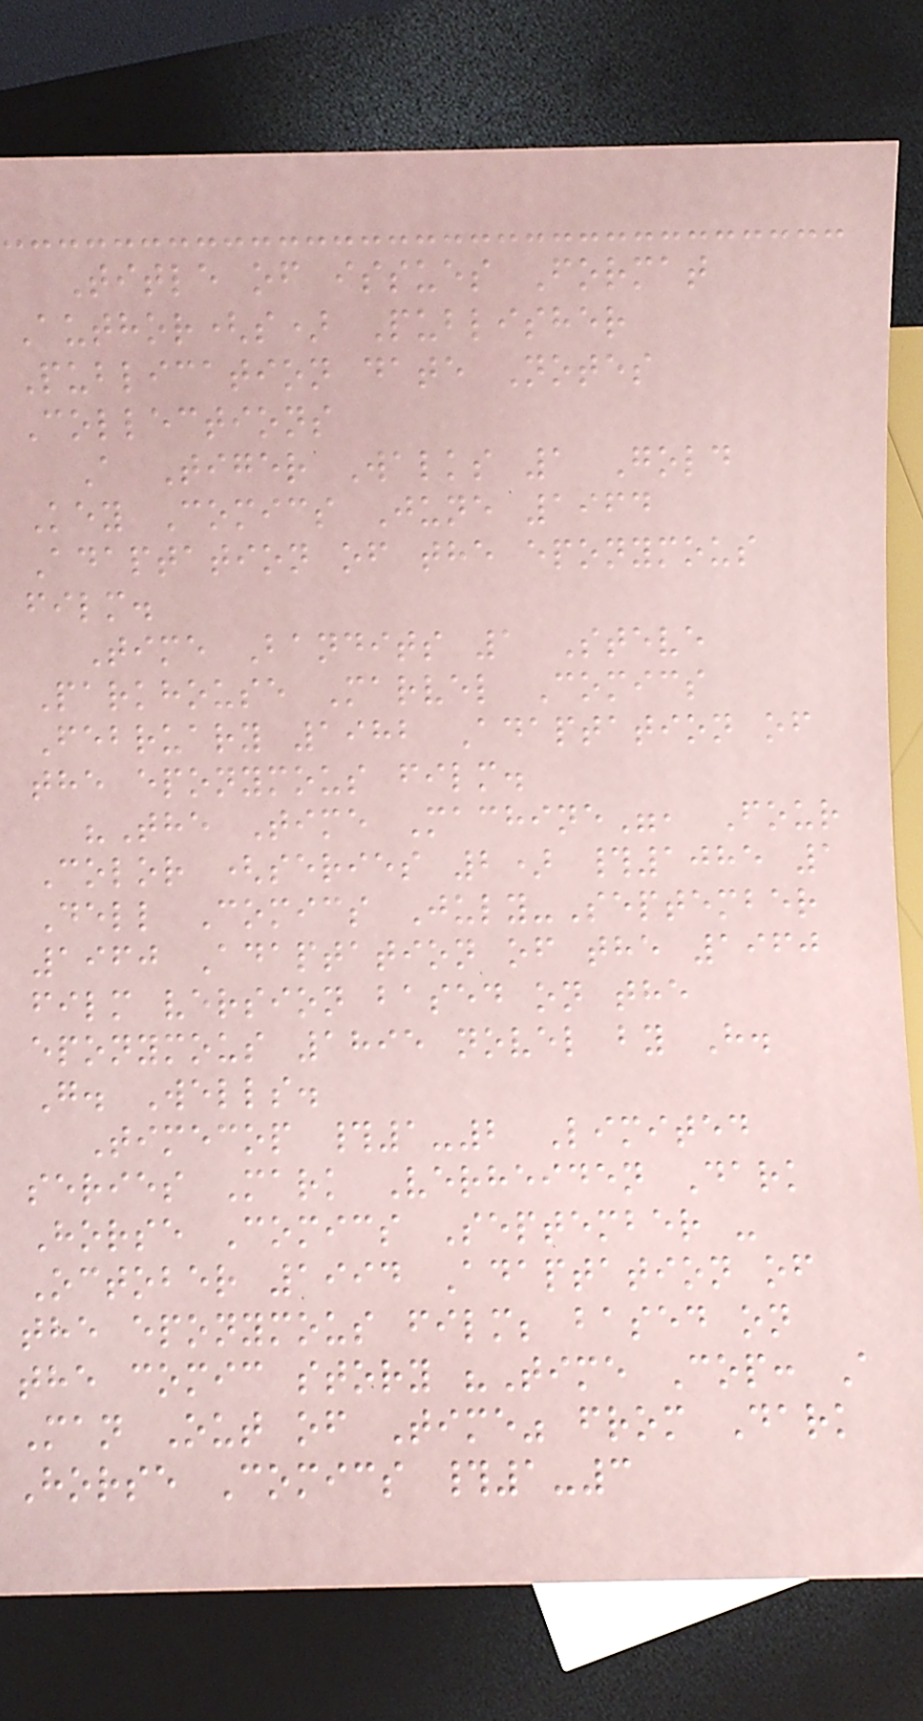Title of issues Format
Author(s) Publisher
Publication date Notes
Collections
A Tiger Walks 1 Gold
Key Comics June 1964
Adaptation of the eponymous
film.
Time Bandits 1 Steve
Parkhouse Marvel Comics
February 1982 Adaptation of
the eponymous film.
"The Time Machine", Four
Color (series 2) #1085 1
Dell Comics July-September
1960 Adaptation of the 1960
film version based on the
eponymous 1895 novel by H.
G. Wells.
Timecop #1-2 Limited
series Mark Verheiden Dark
Horse Comics September -
October 1994 Adaptation of
the eponymous film; based on
the comic story "Time Cop: A
Man Out of Time" from Dark
Horse Comics #1-3
